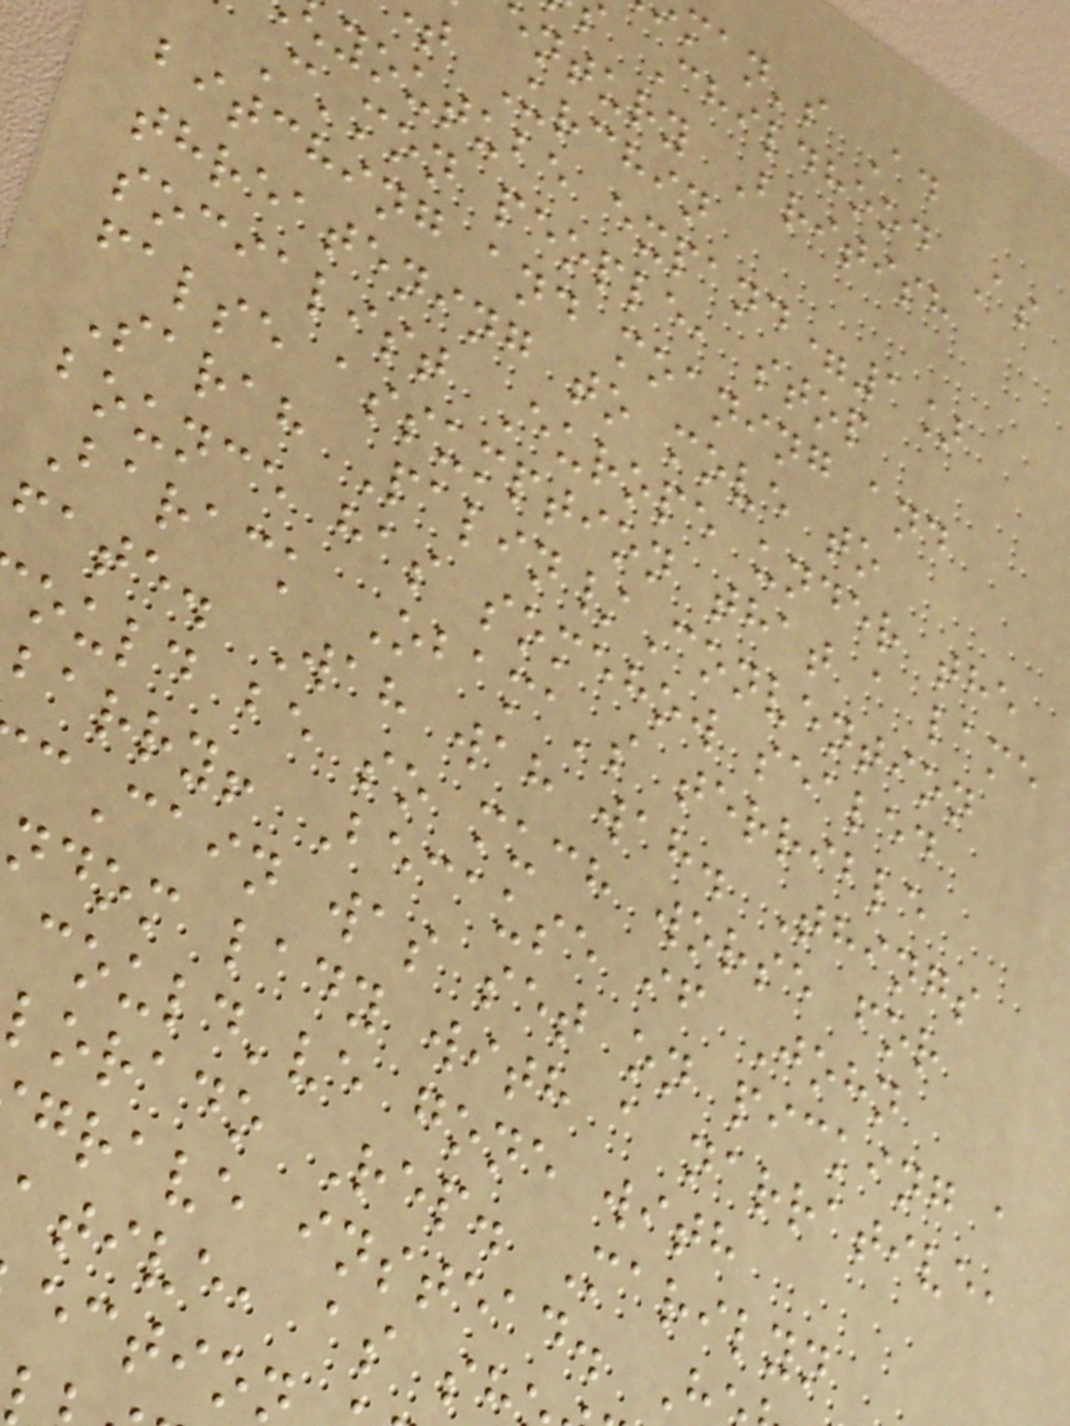man's Ad
Childhood As
entury British
t Urchin
youtube expand=1]
C'mon people, stop
bitching and moaning and
threatening to move to
socialist Europe under the
false assumption that a lame
Sarah Palin/Convention
bounce has somehow sealed
Barack Obama's terrible
fate. Wah wah wah. Things
ould be so much worse for
barry! Because if John
cCain was set on picking a
ndom lady with a narrative,
could've gone with
lorado Rep. Marilyn
grave instead. H
ative, as s
